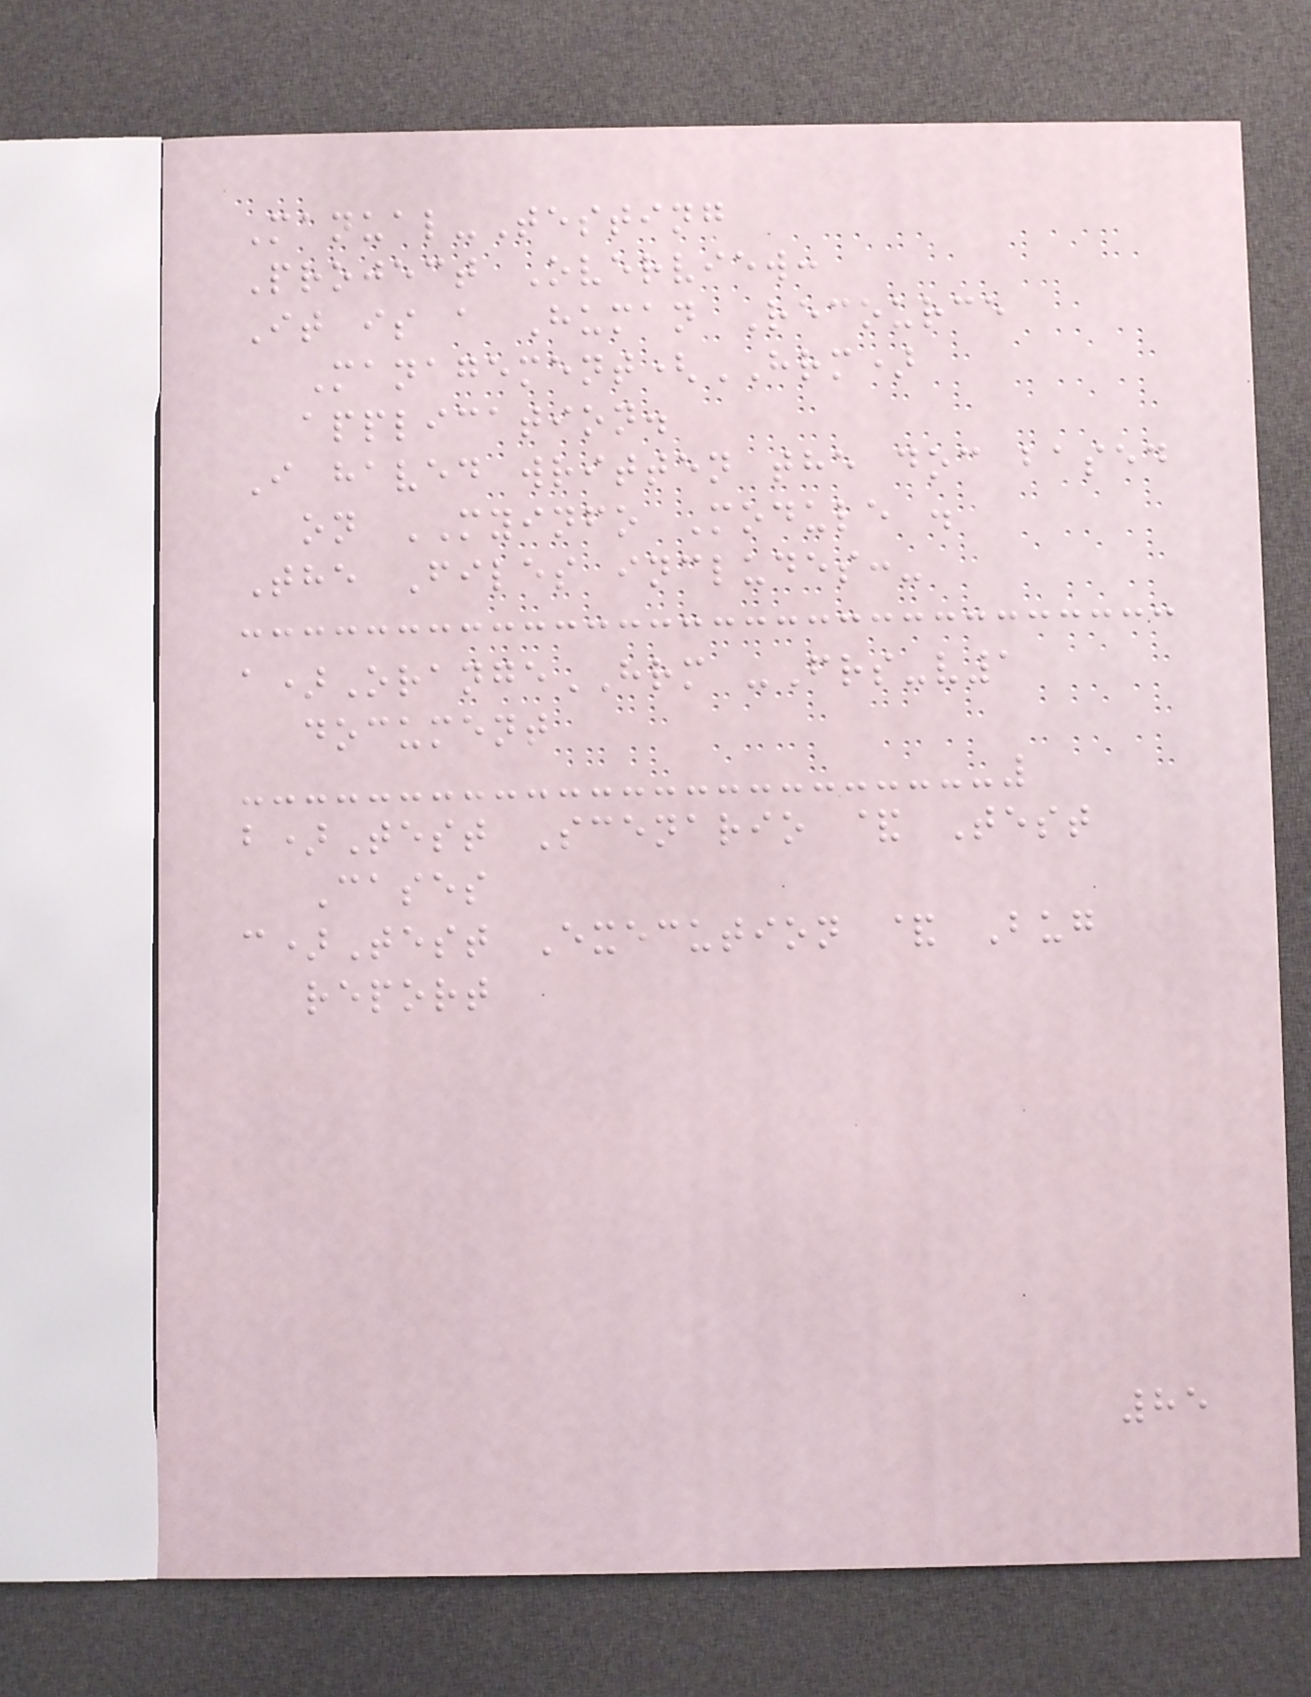Manual-Testing
Project Overview:
It is a Human Recource
Management(HRM)
application.
I haved written the doc based
on MYINFO Module .
The Files includes:-
a)OrangeHRM -Frs-v1
document
b)Test Scenario & Test
Cases
c)Test Execution & Bug
report
85
